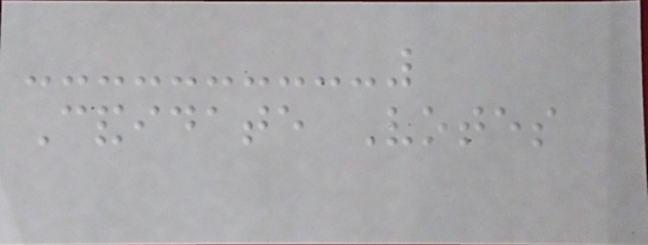Candidate Votes
